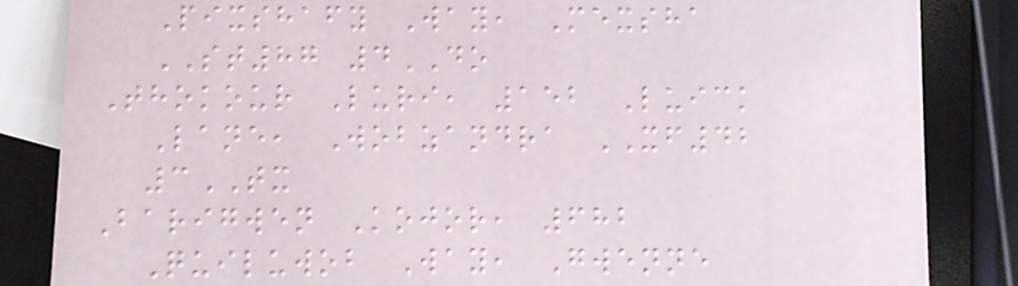Pixshafy Way, Mexsha
ST87 4DO
Thokour Luri, 152 Luick
Lane, Wobzandra XF42
3TX
Barigwen Kojor, 682
Quiluwob Way, Gwenne
